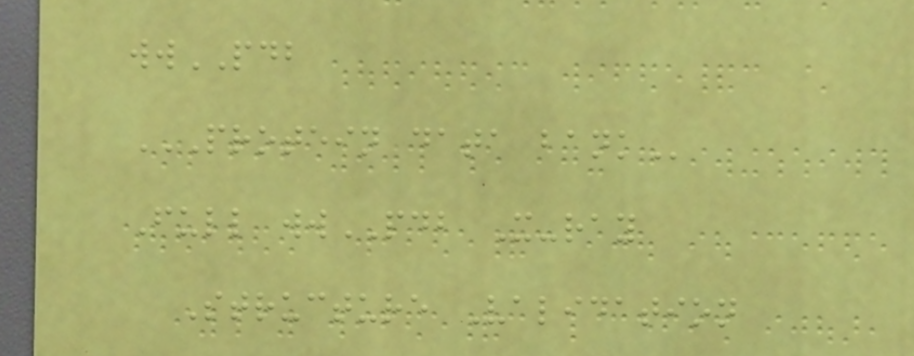wwPDB
PROTEIN DATA BANK
Full wwPDB X-ray
Structure Validation
